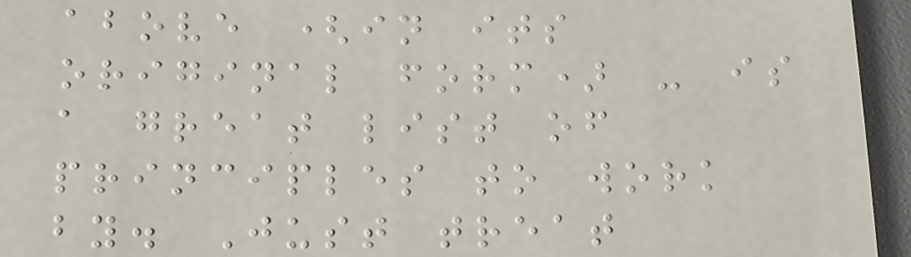above (in its
original form) - is
a great list of
principles to work
by. Just treat
